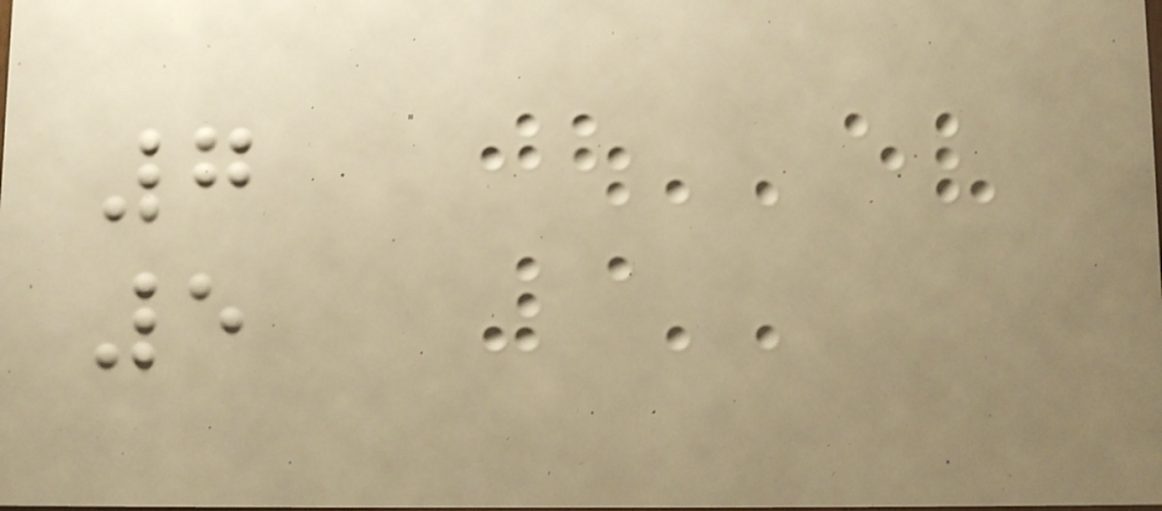7
5
